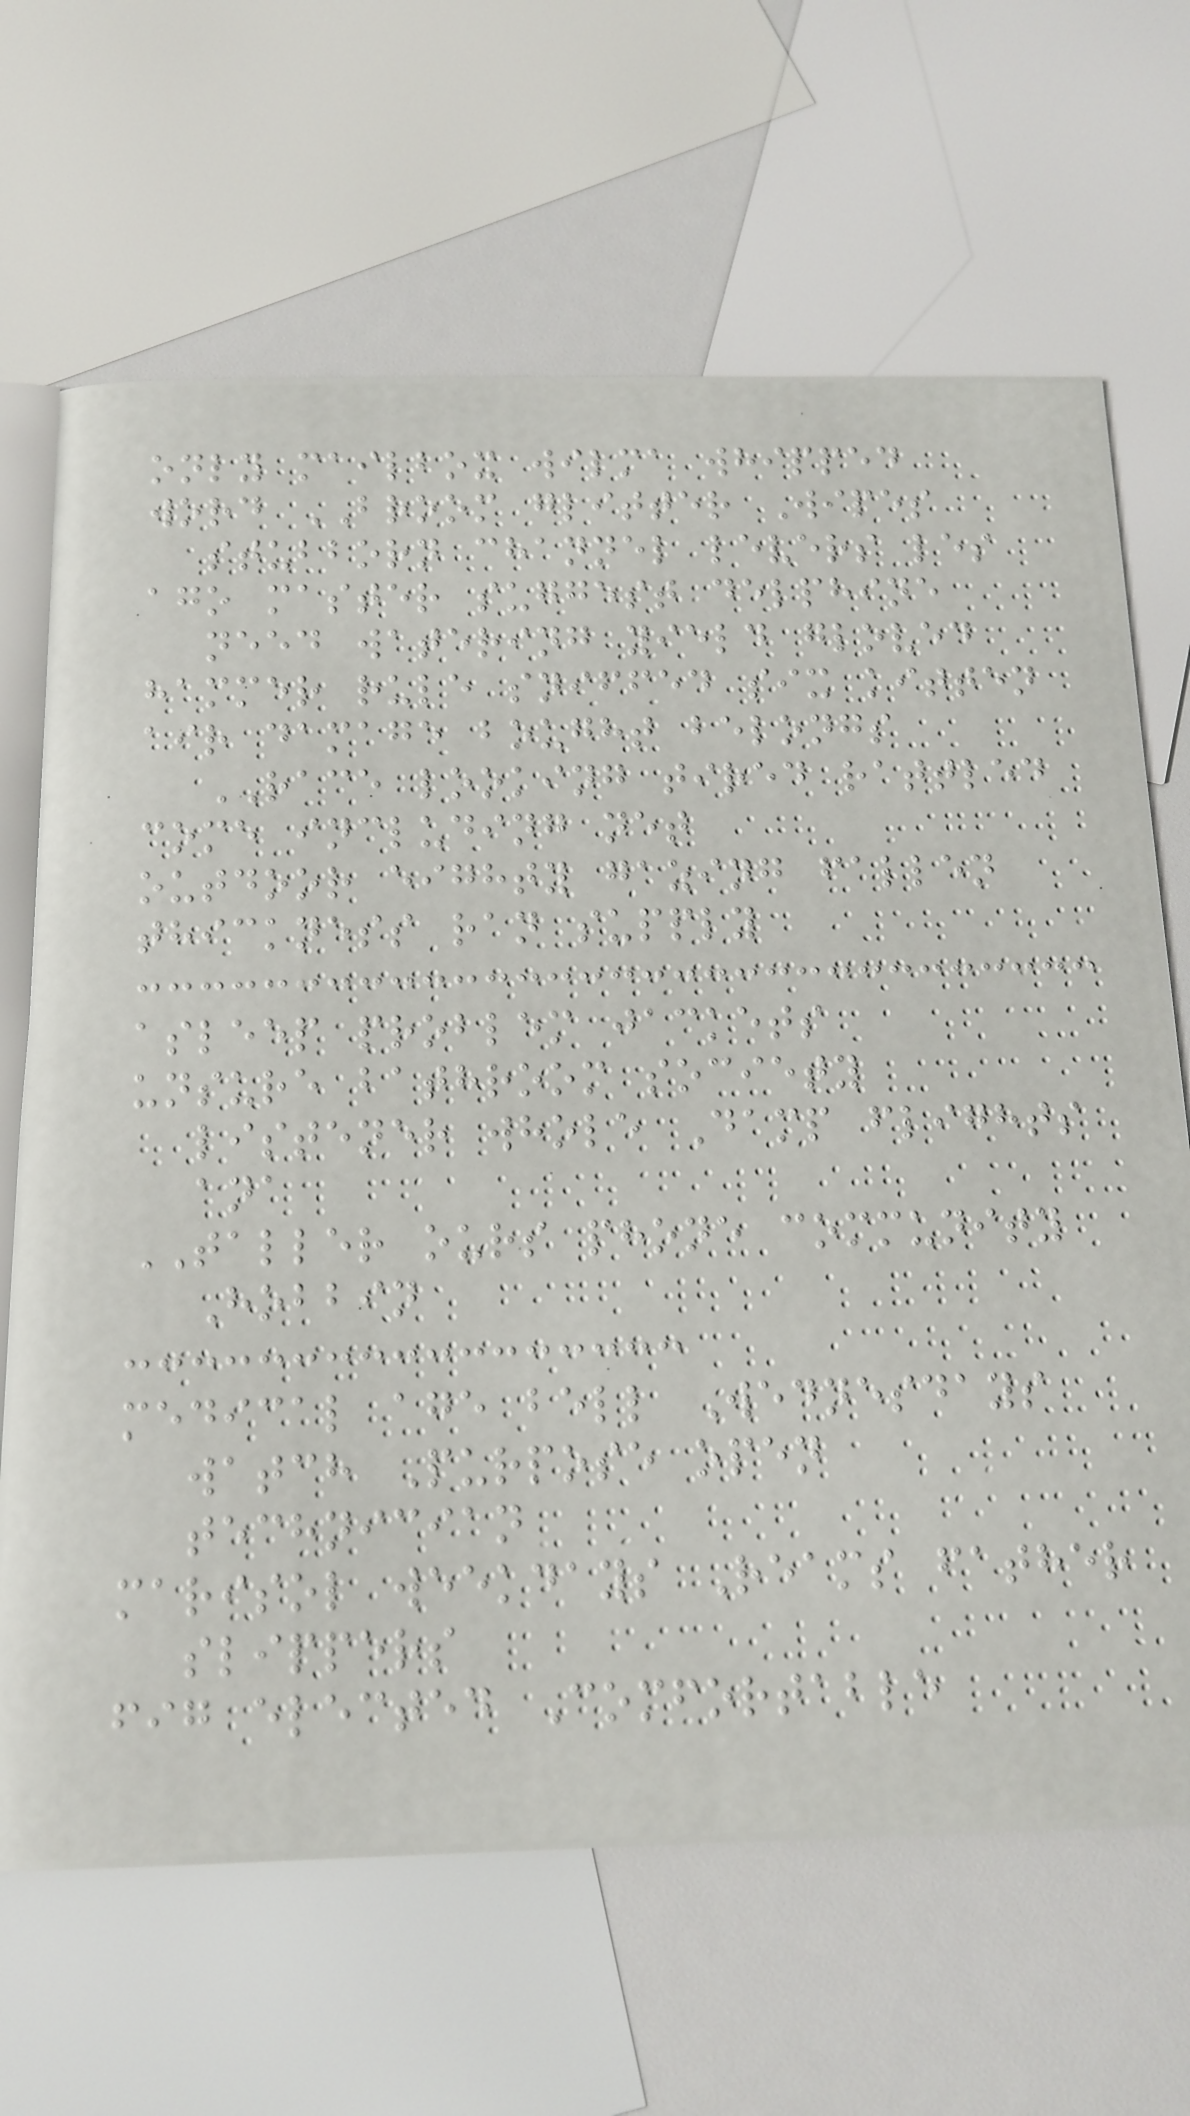only mailbox wilma whipped
word BROOM glitter Wipes
stubborn channel levers les
ago master suggest delphine
need watering yield gloved
hammer rule sniffed six kitten
air damage bought belongs
RACE looking tired rattled
come including net
outdoor eighty gazing fallen
thickness ran supply
asleep problem jackets
unsure bathroom society
listener whole Damp flights
ana
TALLER ours phone community
Hobbin
medical age bell Wednesdays
watch Purpose open
technician
marisol weekdays Reams father
slippers
fig elected Comfortable
